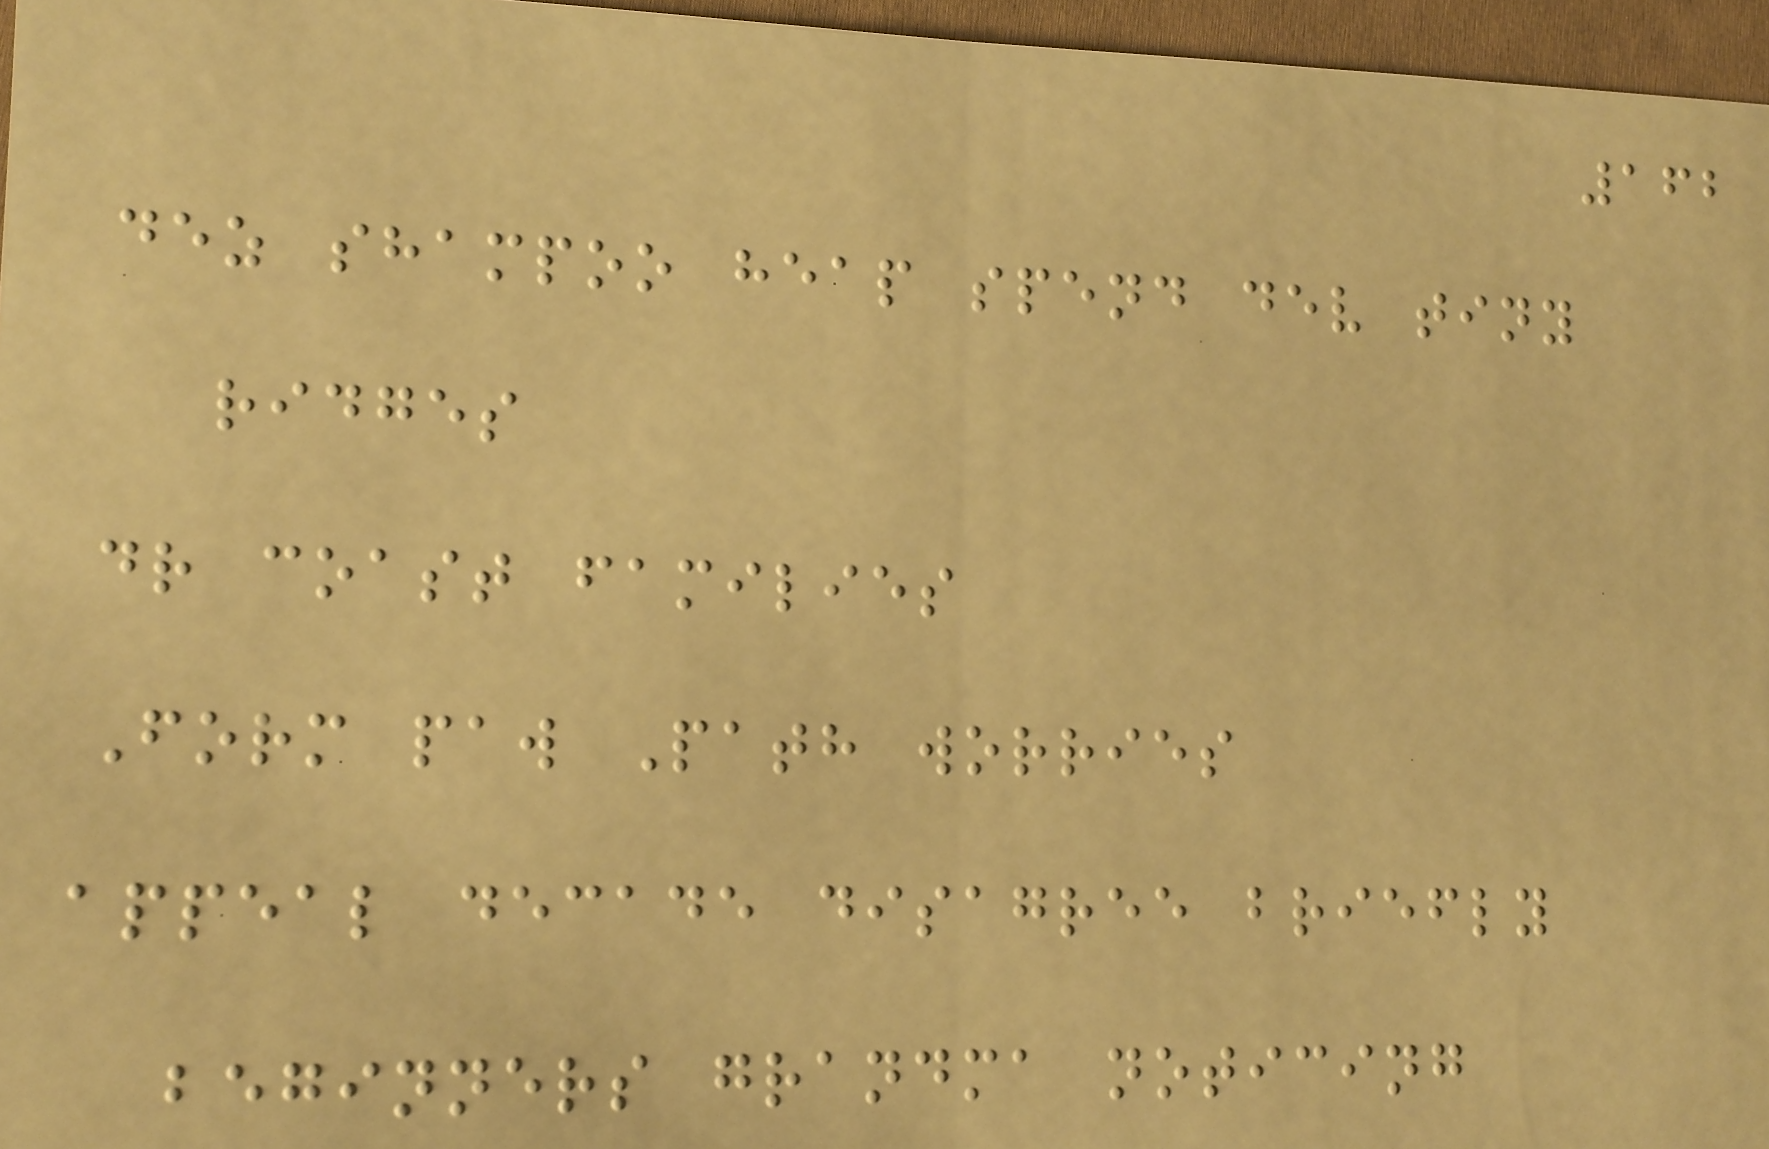162
dez shampoo heap spend dev tiny
ridges
dr coast families
Form paw Path worries
appeal decade disagree briefly
beginners grandma noticing
